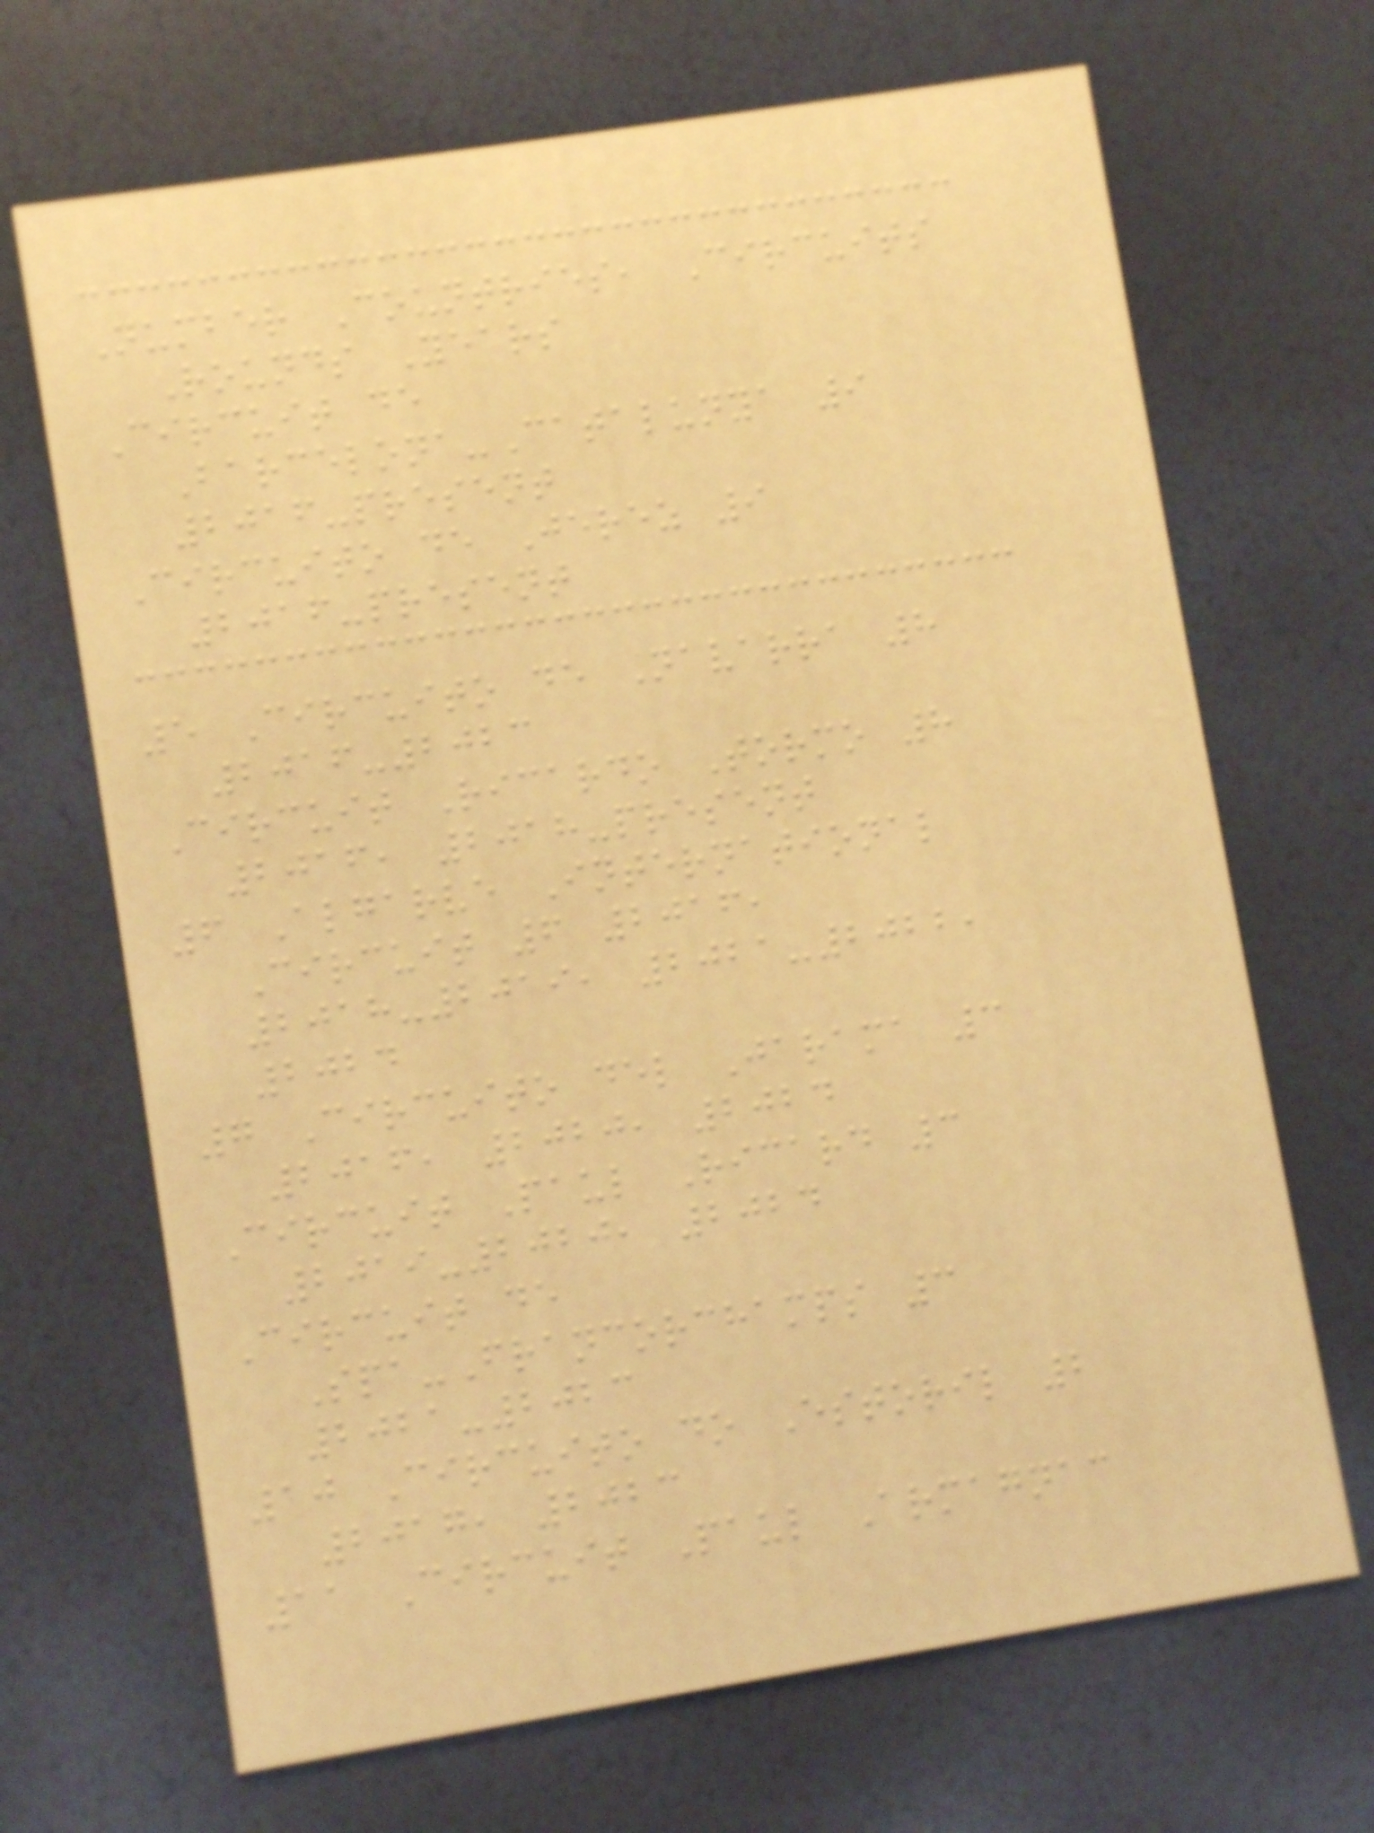Number Countries, Circuits
Rounds Years
Circuit de
Barcelona-Catalunya 9
2016-present
Circuito de Jerez 9
2016-present
5 Circuito de Navarra 8
2016-2023
Circuit Ricardo Tormo 8
2016, 2018-present
6 Algarve International
Circuit 6 2016,
2018-2019, 2021-2022,
2024
7 Circuito del Jarama 3
2016, 2020, 2024
Circuit Paul Ricard 3
2019-2020, 2024
Circuit de
Spa-Francorchamps 3
2021-2023
10 Circuito do Estoril 2
2017, 2023
11 Circuit Paul Armagnac
